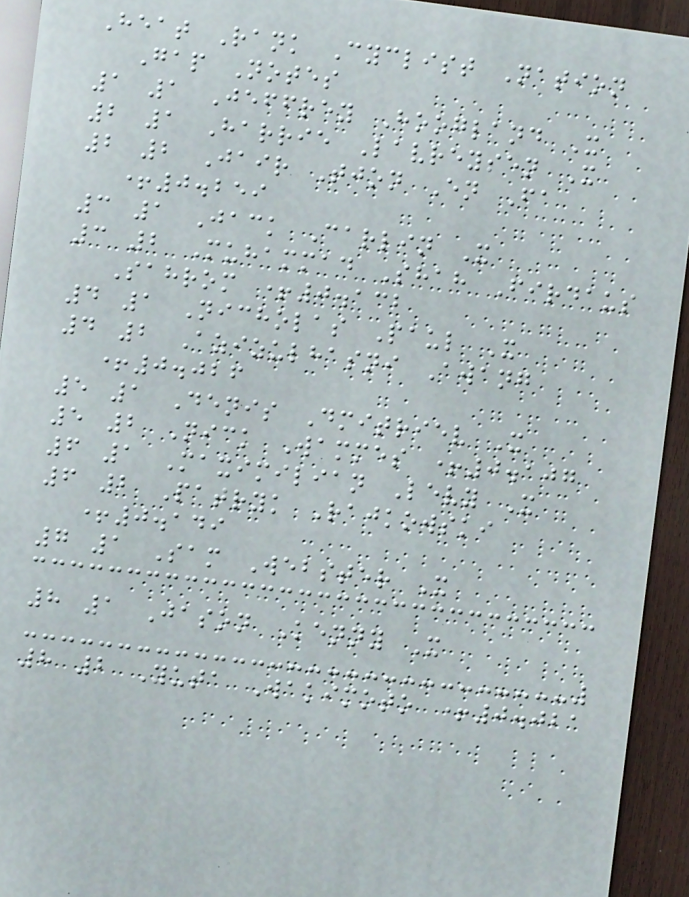Heat Rank Cyclist Nation
Gap Notes
1 1 Jeffrey Hoogland X
2 1 Harrie Lavreysen X
2 2 Jair Tjon En Fa
+0.259
3 1 Jack Carlin X
3 2 Muhammad Shah Firdaus
Sahrom +0.132
4 1 Nicholas Paul X
4 2 Azizulhasni Awang
+0.026
5 1 Denis Dmitriev X
5 2 Nick Wammes +0.107
6 1 Maximilian Levy X
6 2 Patryk Rajkowski
+0.149
7 1 Sam Webster X
8 1 Jason Kenny X
8 2 Yuta Wakimoto +0.021
